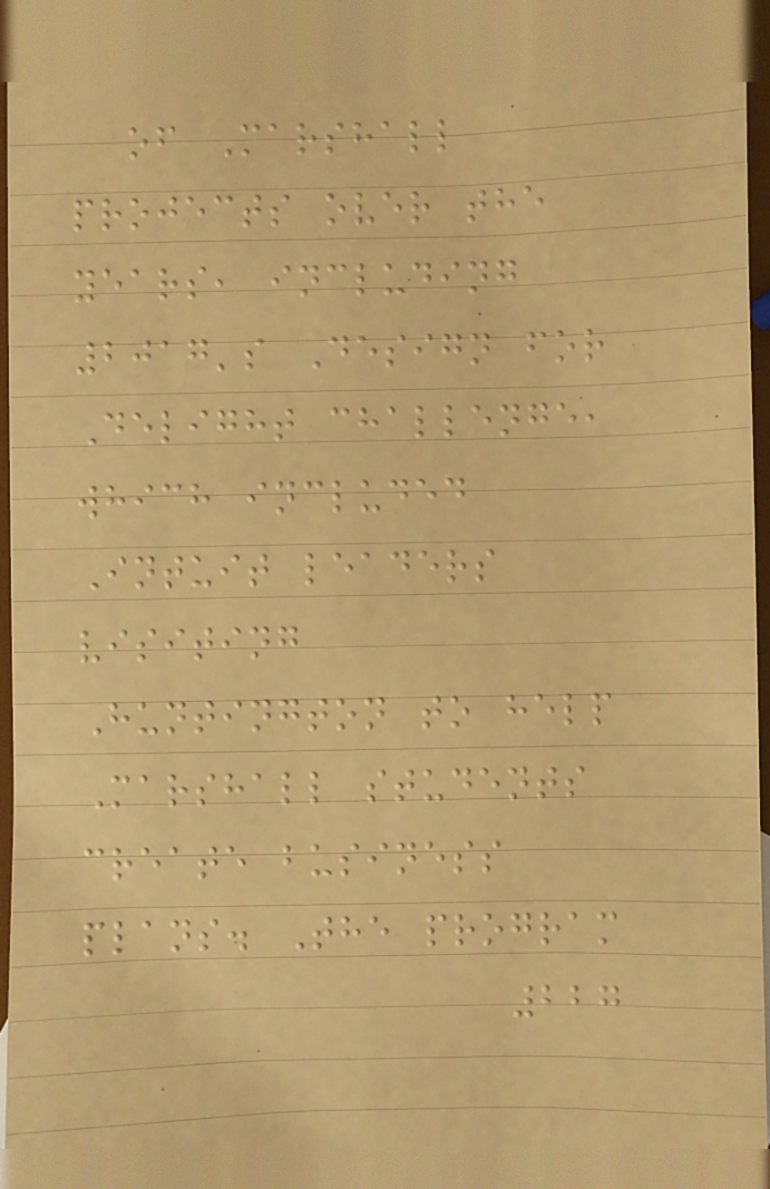of Marshall
projects over the
years, including
2017's Design for
Delight challenge,
which included
Intuit leaders
visiting
Huntington to help
Marshall students
create business
plans. The program
227
